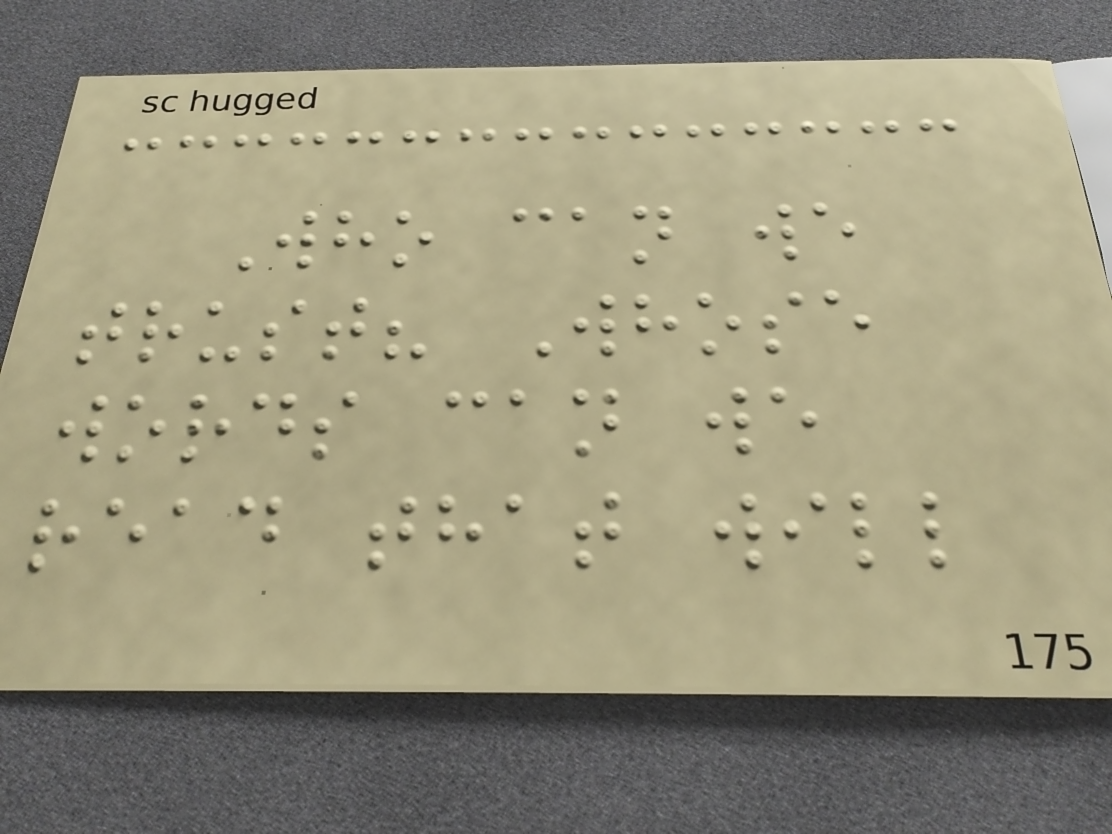Who can we
trust? Whose
words can we
read that will
